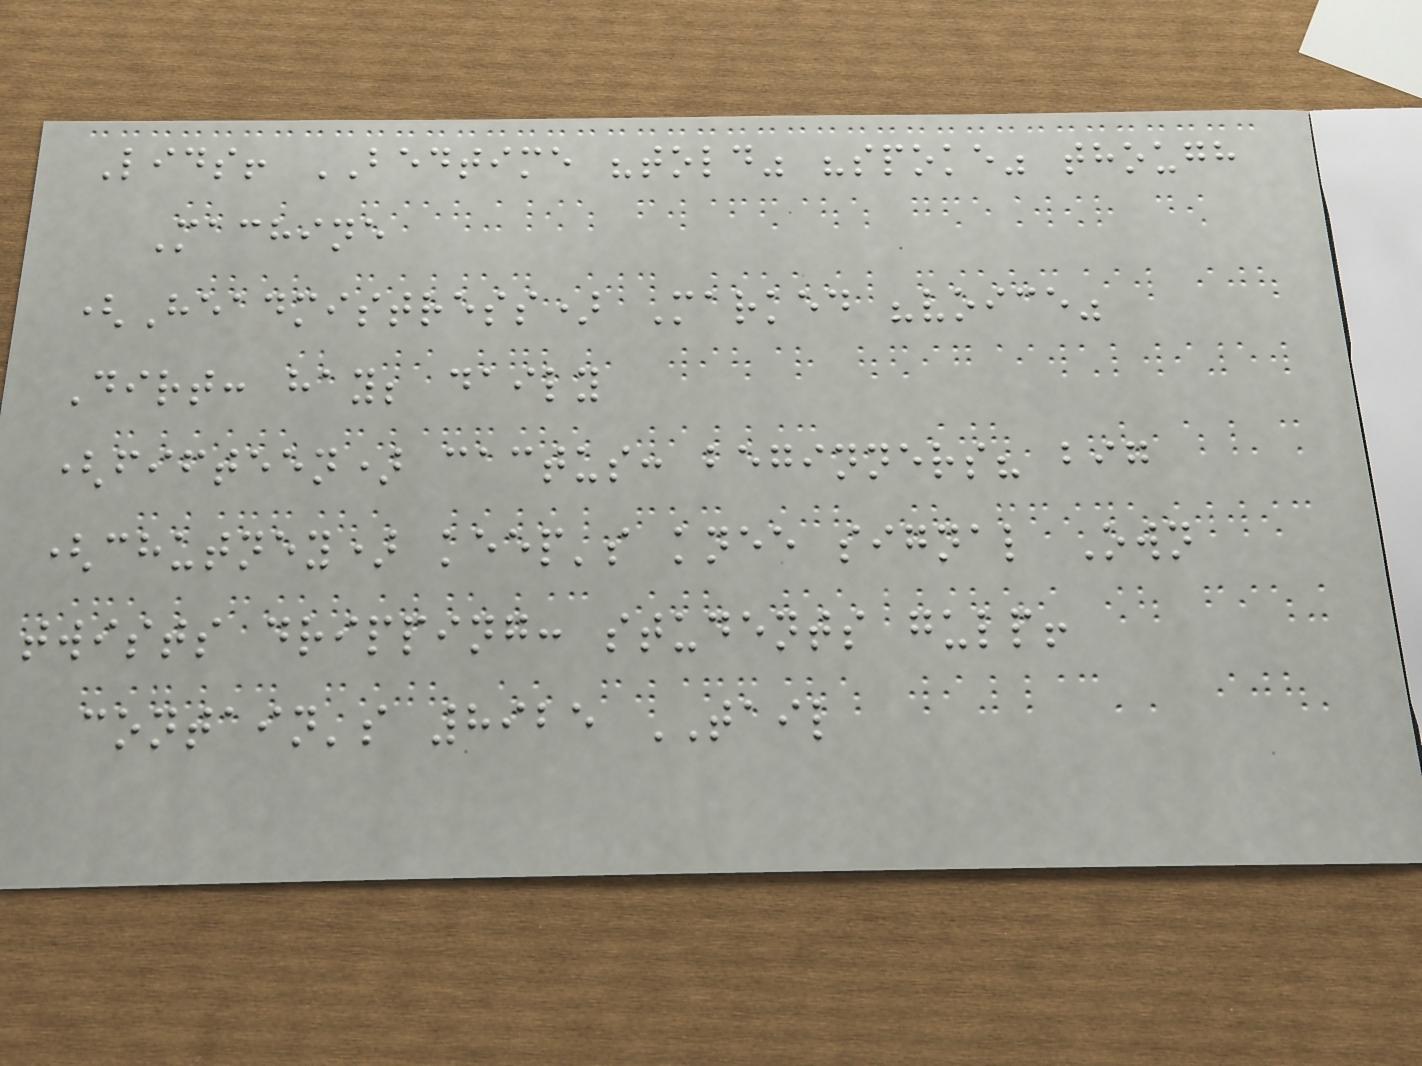Lids! BEDTIME "told" "spoke" though
Machine
(Headmistress) Marked "voice"
Dirt: hay; daily
(fifteen) cactus: beginners? big
(chutney) keep's knee signal Own
twists dripping: students gulp!
contain's 8925 TAIL
